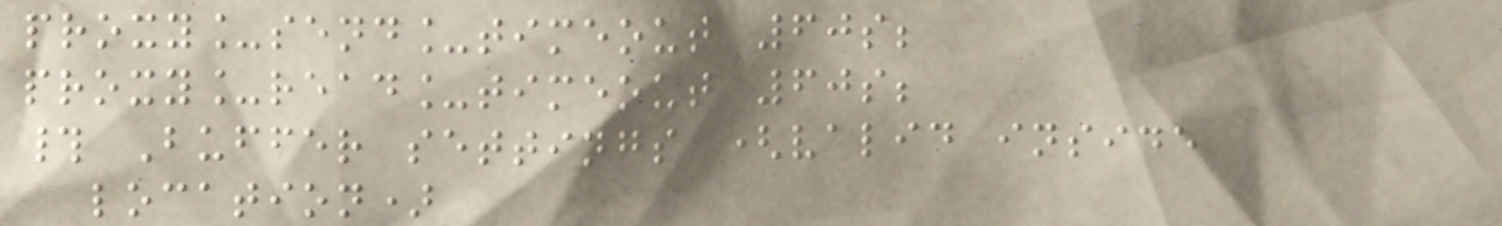proxy_send_timeout 60s;
proxy_read_timeout 60s;
# Buffer settings (valid inside
location)
